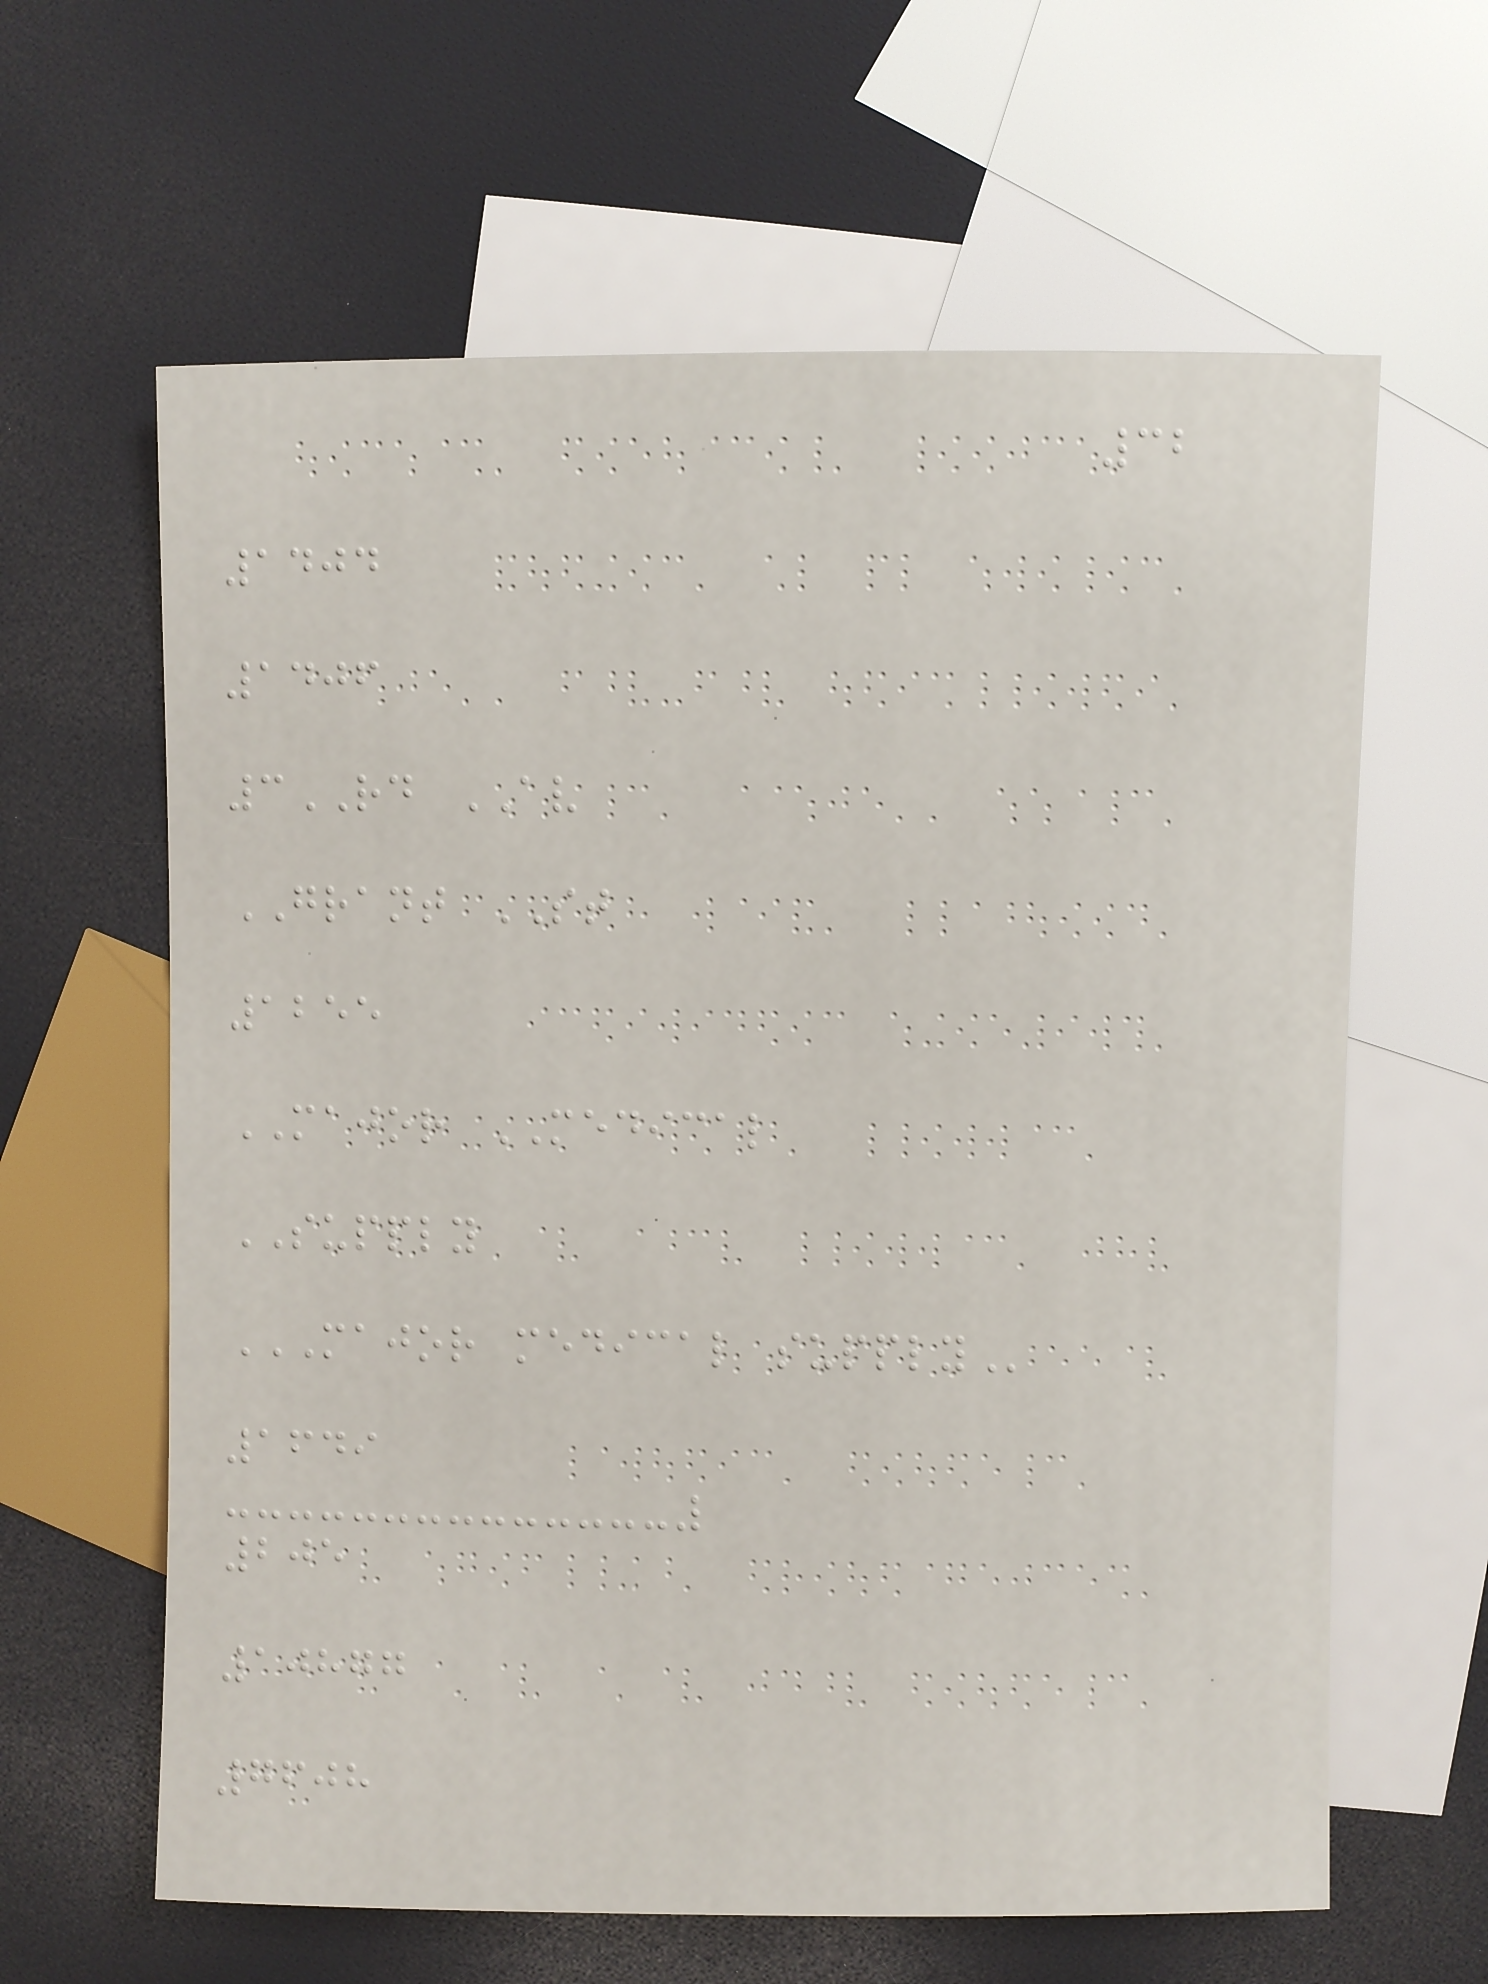32
1404
1406
3RD AV
GRANT ST
1255
MAJOR MEDICAL
SUPPLY
MAJOR MEDICAL SUPPLY
1649
205
10877
7608
